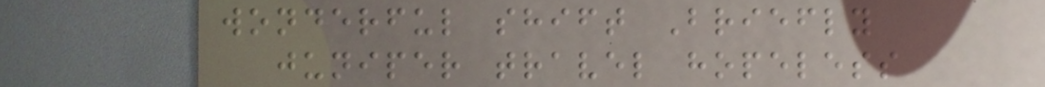wonderful shift Briefly
juniper travel hopeless
